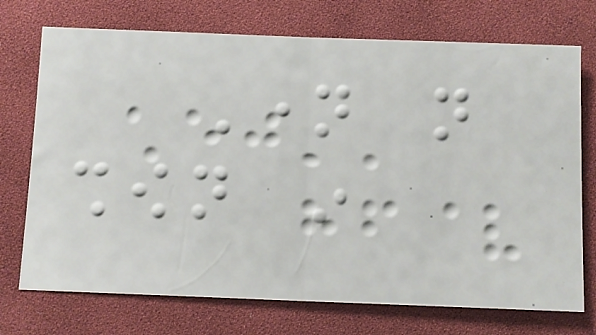Name not
shown in
